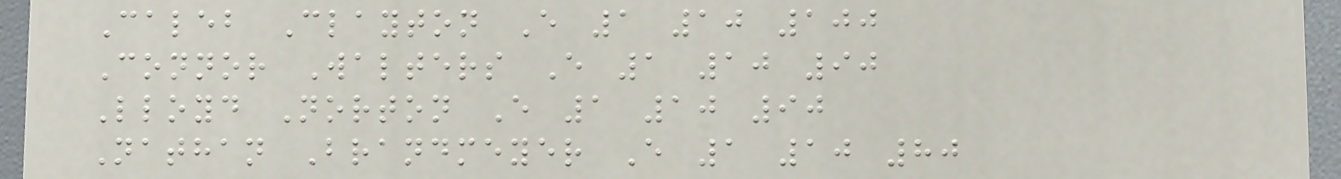Caleb Clayton E 1 10 100
Connor Walters E 1 10 90
Lloyd Norton E 1 10 90
Nathan Brandmeyer E 1 10 80
